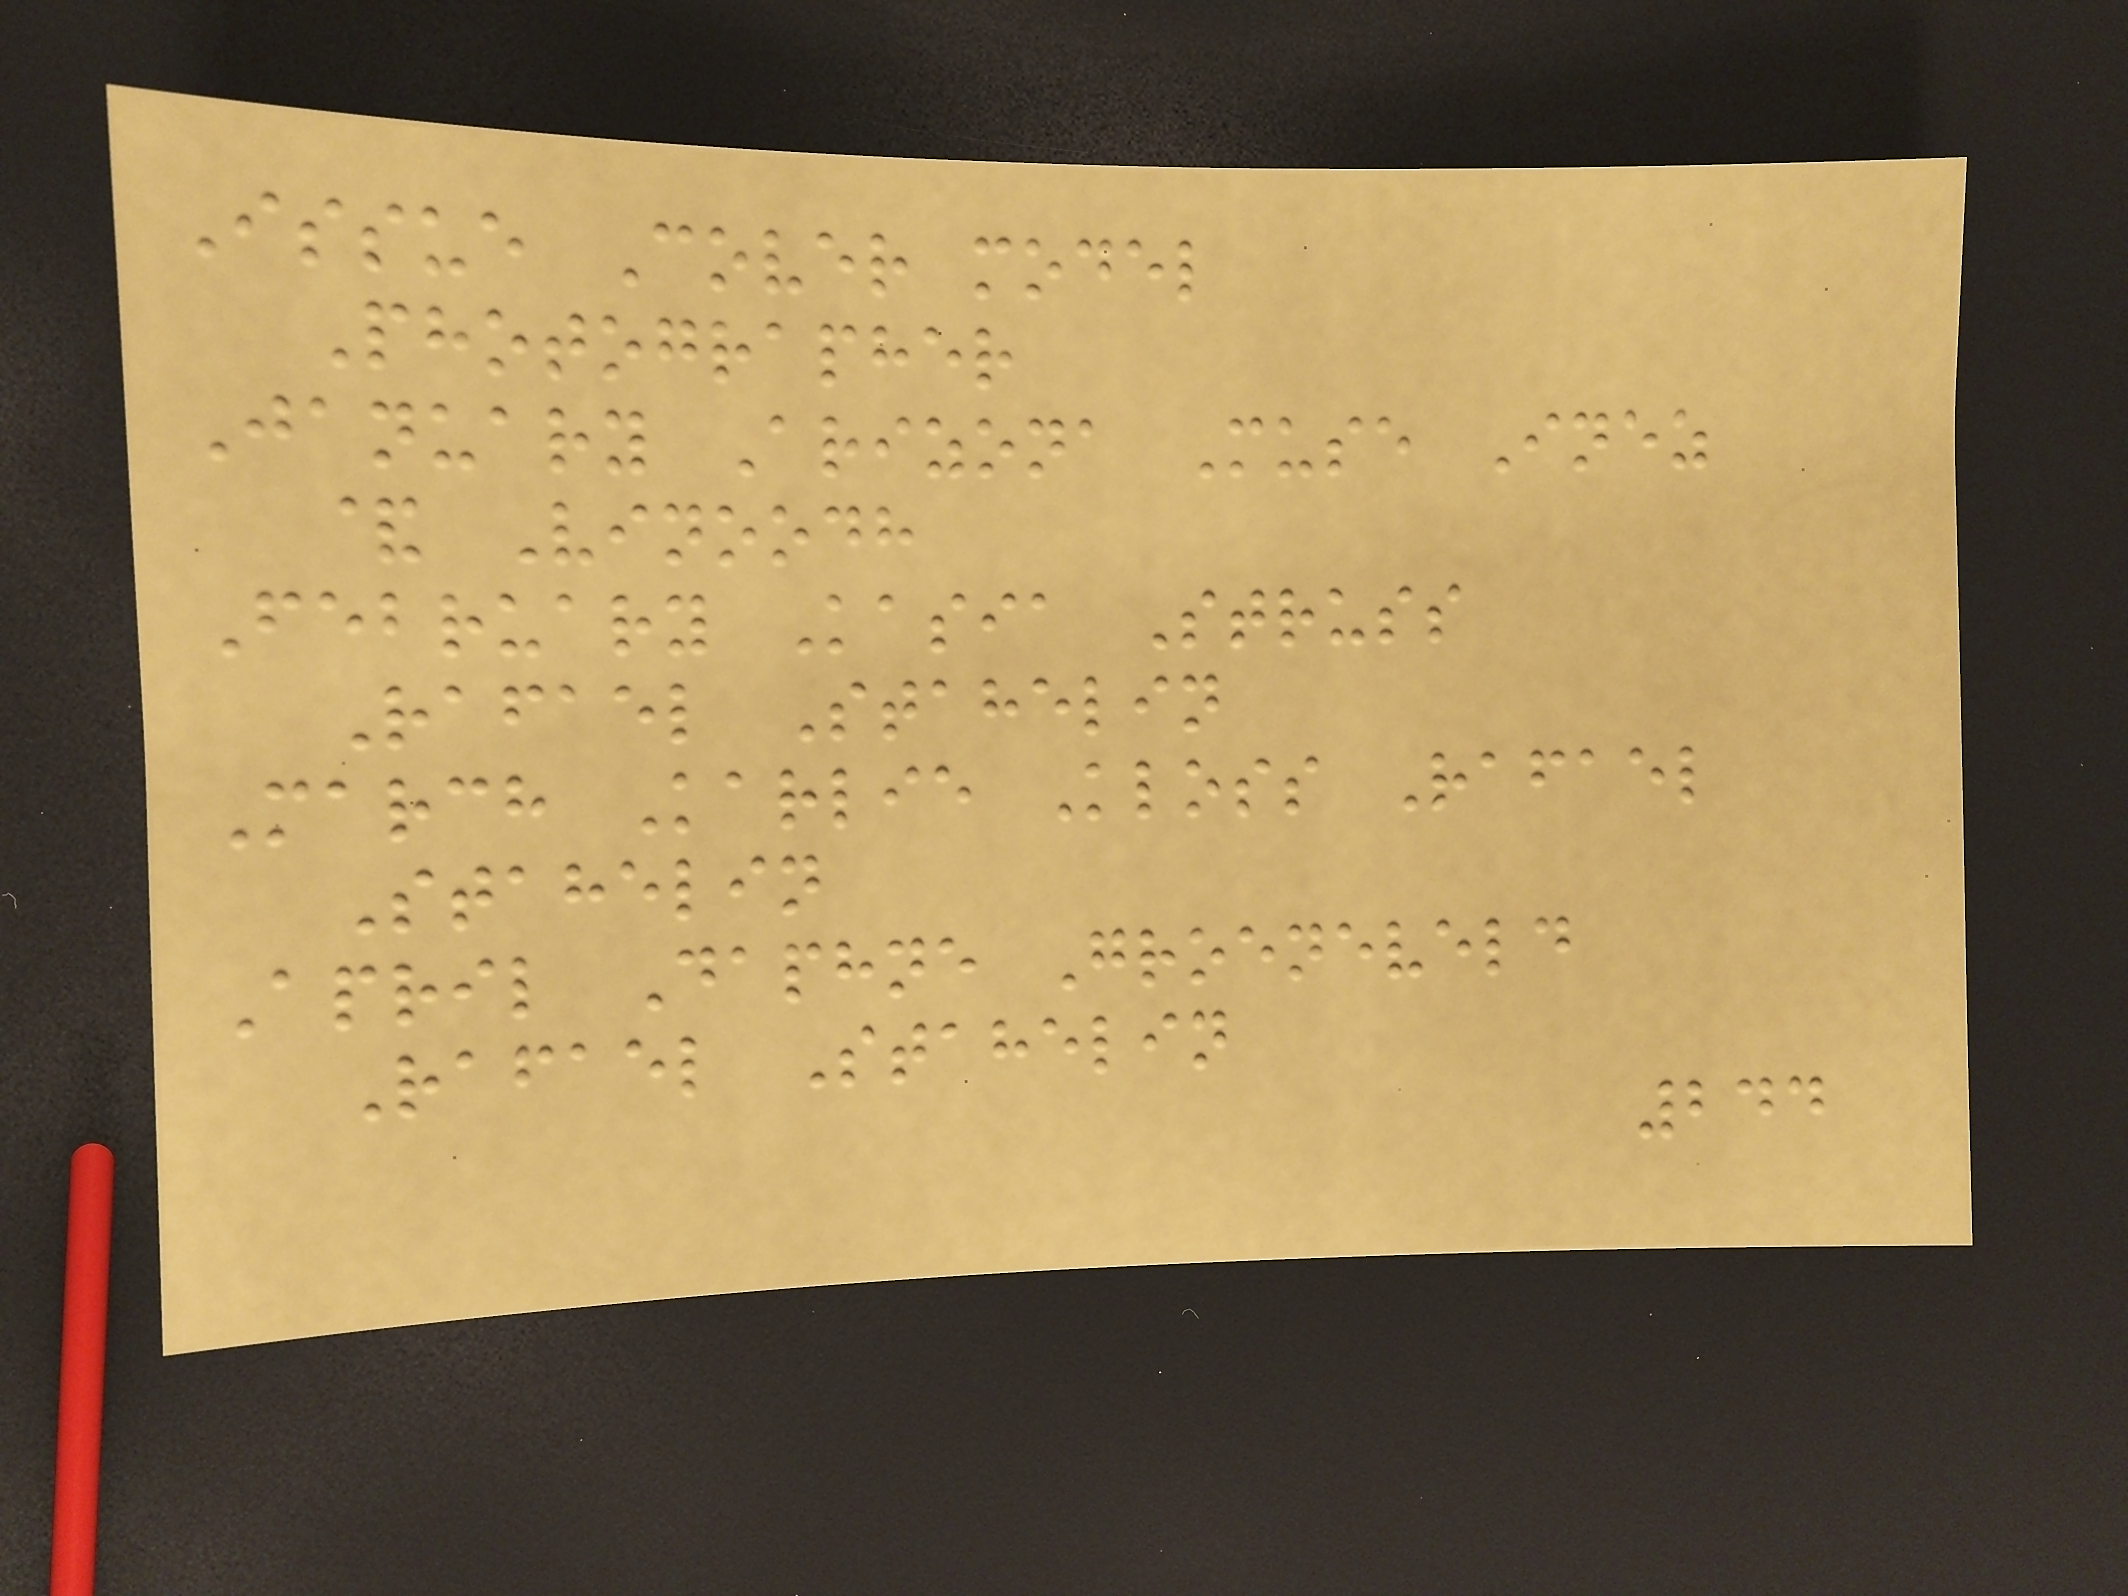Issue Cover model
Photographer
January Arizona Muse Inez
& Vinoodh
February Kasia Struss
Rafael Stahelin
March Karlie Kloss Rafael
Stahelin
April Daphne Groeneveld
Rafael Stahelin
244
